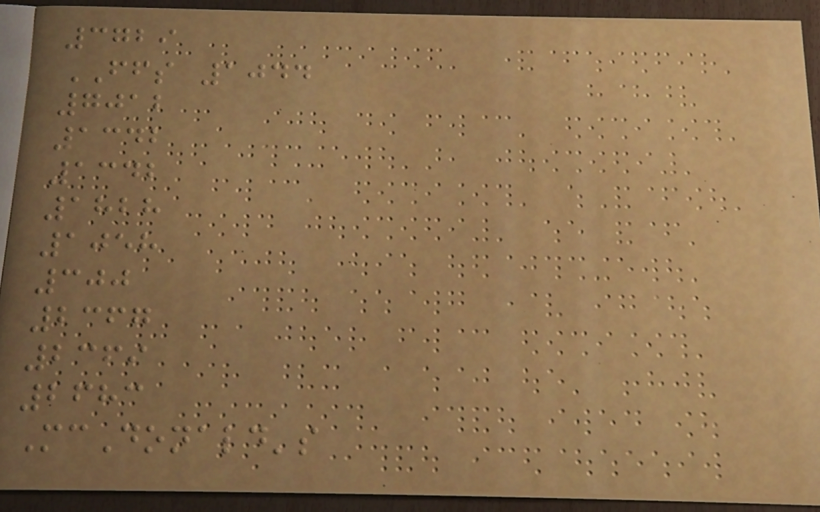3729
FFS 1044
7012
1342
1342
1828
1058
300
2367
2369
2683
McDonald's
